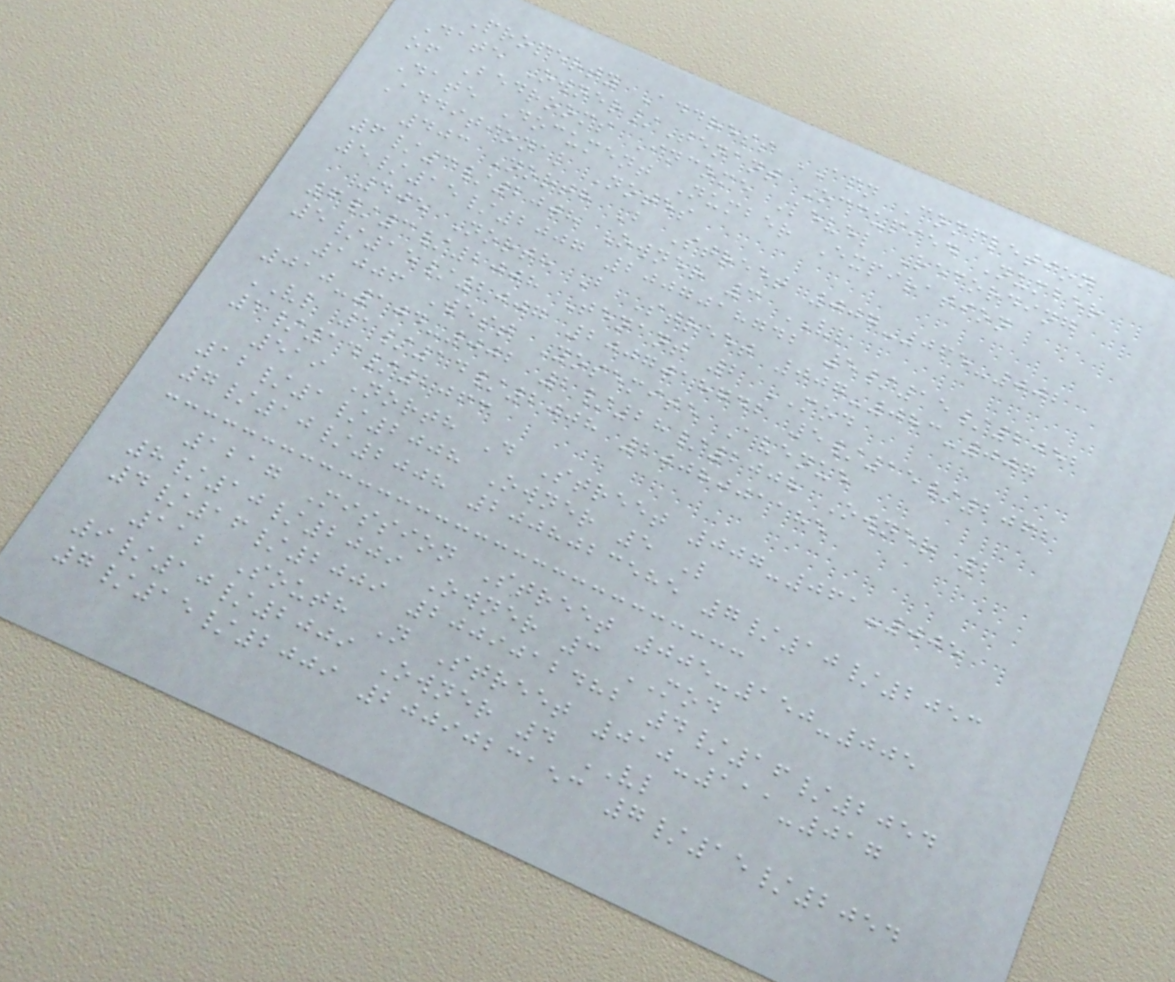Property Address APN Completion
Date Owner/Tenant Occupied Number
of Bedrooms Income Level Recording
Date Document Number Expiration
Additional Notes
403 North B Street 007-065-002
6/3/2008 Owner 3 VL
5/15/2007 2007018742 5/15/2052
405 North B Street 007-083-007
6/3/2008 Tenant 2 MOD
5/15/2007 2007018742 5/15/2062
1006 West Yosemite Avenue
010-104-002 2/28/2008 Owner 2
VL 1/14/2008 2008001185
1/14/2063
519 North D Street 007-061-005
12/1/2008 Owner 5 L
7/10/2008 2008023585 7/10/2053
1217 Mission Street 005-150-005
8/10/2009 Owner 3 MOD
4/16/2009 2009012482 4/16/2054
112 South N Street 010-111-017
9/10/2009 Owner 4 VL
7/15/2009 2009023153 7/15/2054
